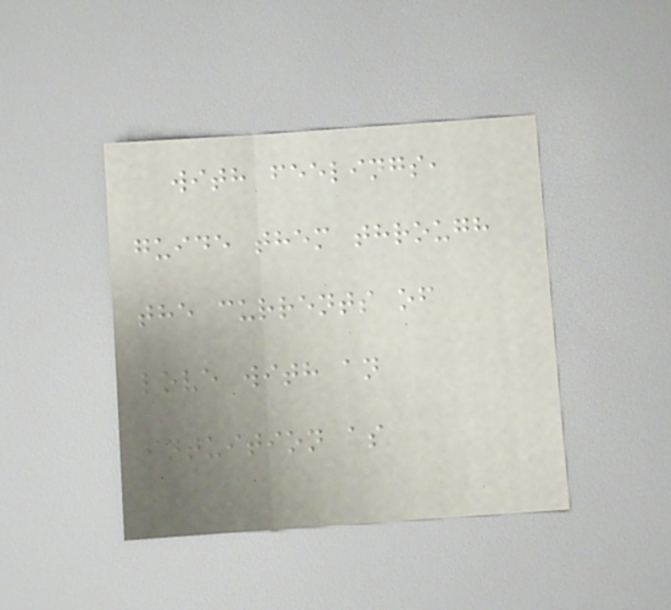with feelings,
guide them through
the currents of
love with an
intuition as
